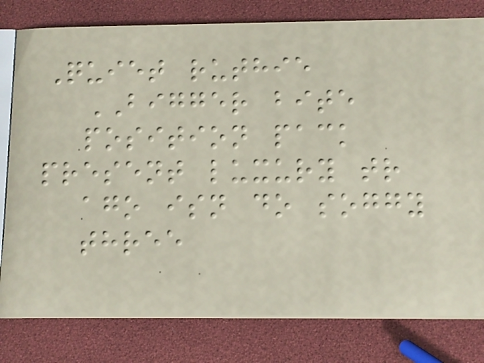Quiet ruthie
BIGGER bite
position pack
present luxury tr
ago isn do soggy
three
